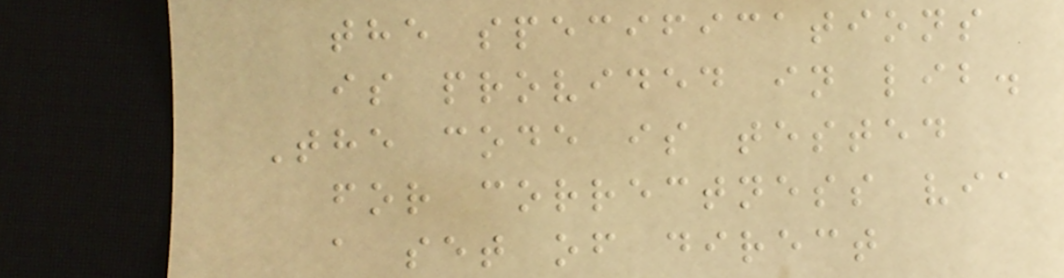the specifications
is provided in lib.
The code is tested
for correctness via
a set of direct
